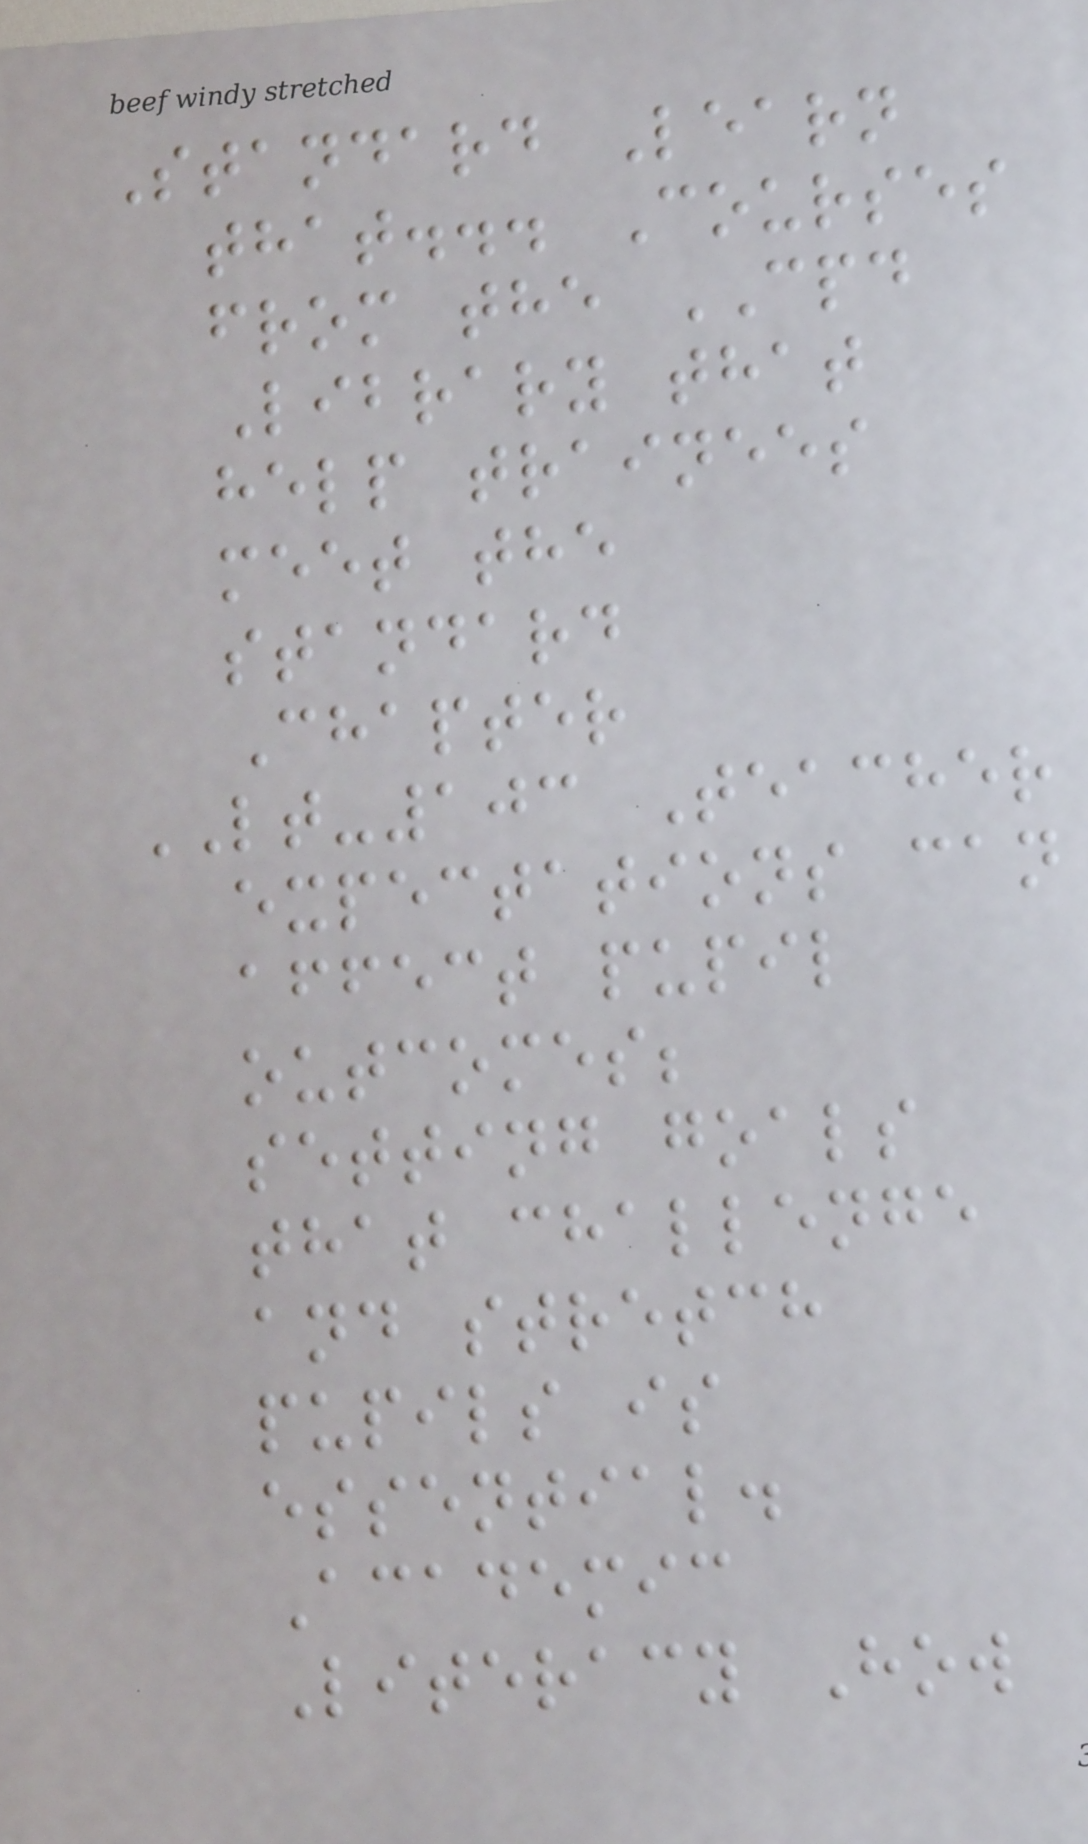Standard Learn
that... Courses
from the CPD
Library that
help trainees
meet the
standard
Chapter
LT-103 Teacher
expectations can
affect pupil
outcomes;
setting goals
that challenge
and stretch
pupils is
essential.
Academic
Literacy How
